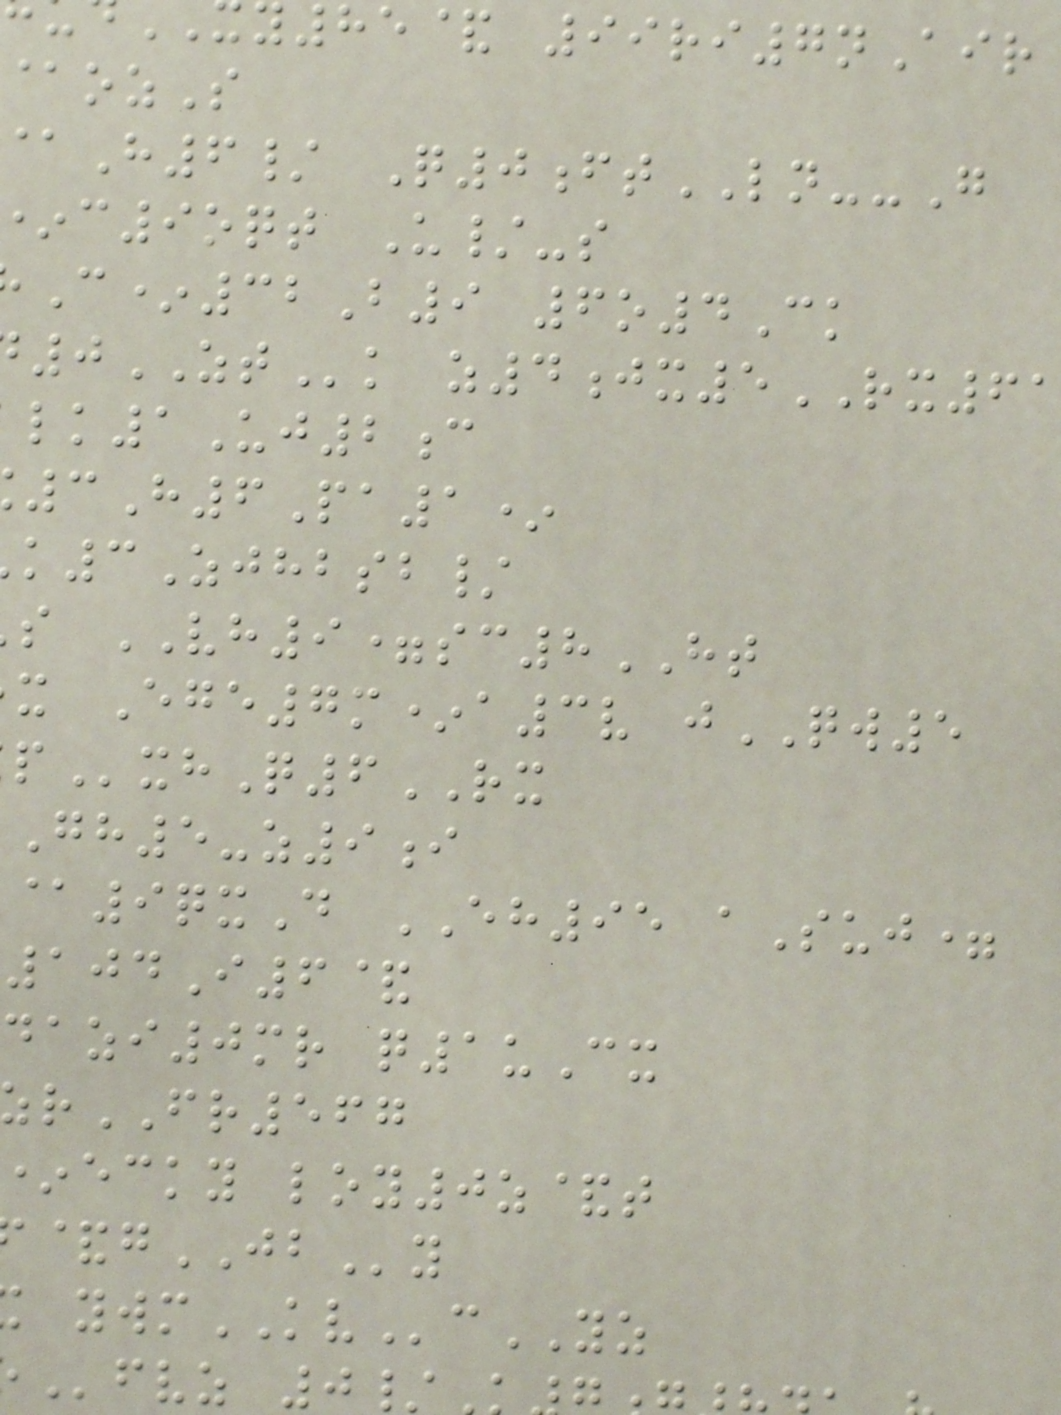y85& 99ri7nAir
@ozS
H6/ Q0ftLN--G
c9oqt U/-s
C*32B9 6o4Ck
0ZTk z4jx5RX61
lk1Uj2c
3H6Pa1*
3Zjhbsb/
s VH9=sc8HT
x Ege7m*a3v jQW5
xhQ6RX
gh5-z9i
@9qxD EH95 aSuj=
104I6&
zi0mr q1uCx
rFR567
ecky loy0z&t
&gJBy
ywmKVcYZ
fvz 0/
